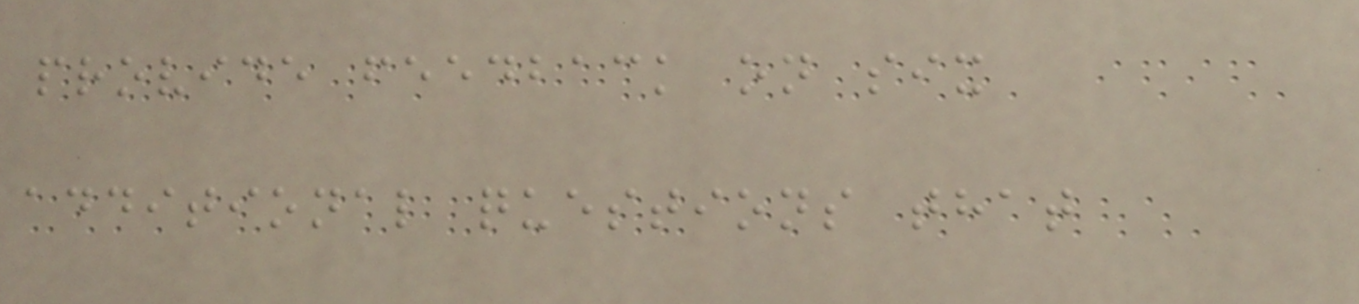provide feedback on six
additional questions that
